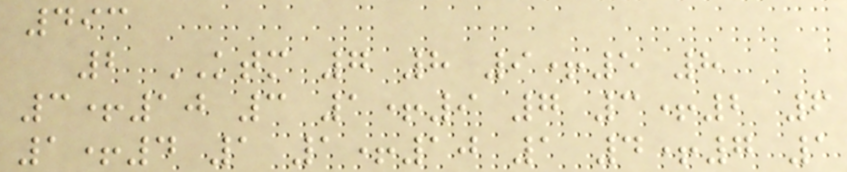493
2 KTM 7 8 9+5 8
3+10 3 1+9 7 3+2 6
1+4 1 1+10 1 4+7 1
